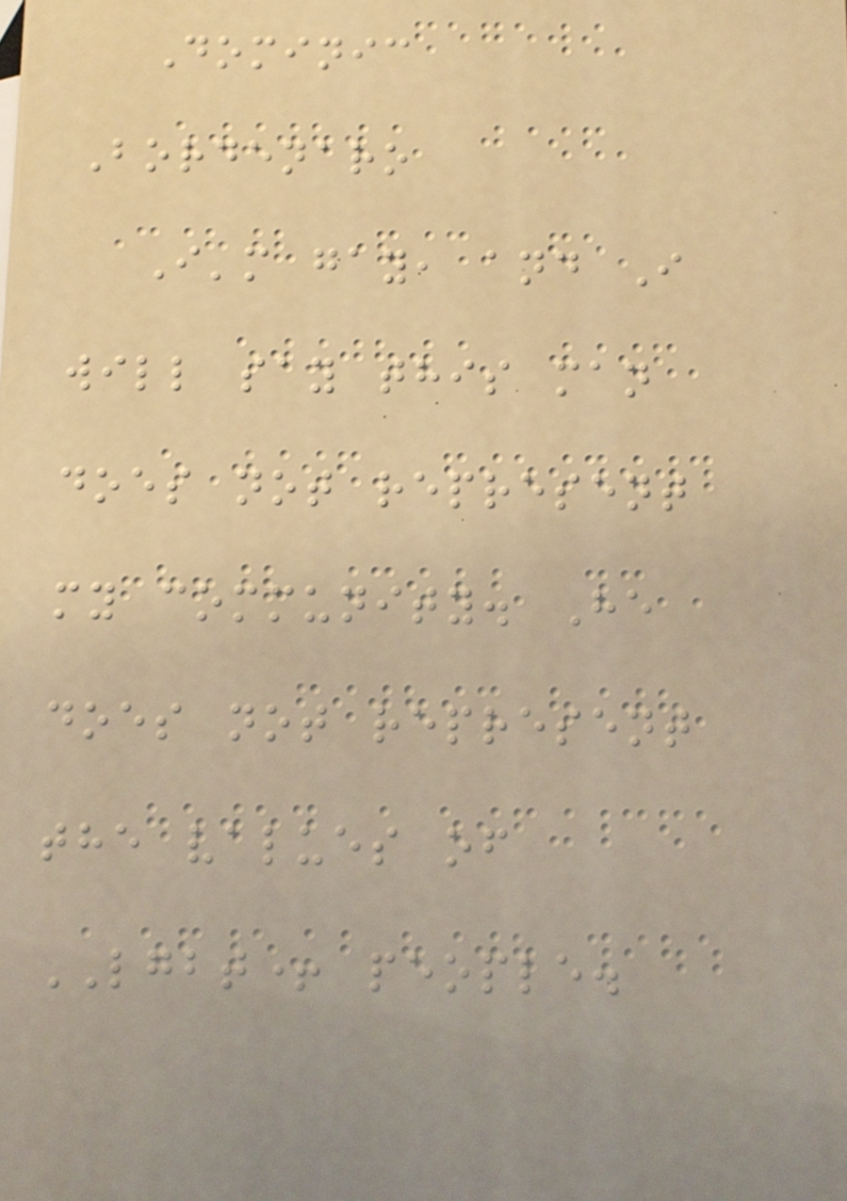Dominic
Bordenaro
I'm gay, and I
will say this man
does not represent
my community. He
does not represent
the values of
LGBT+ people.
